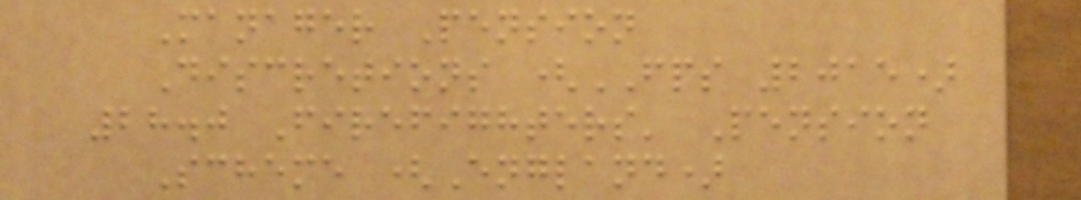Manager Pension
Discretions (FPS 2015)
28.0 Firefighters' Pension
Scheme (England)
